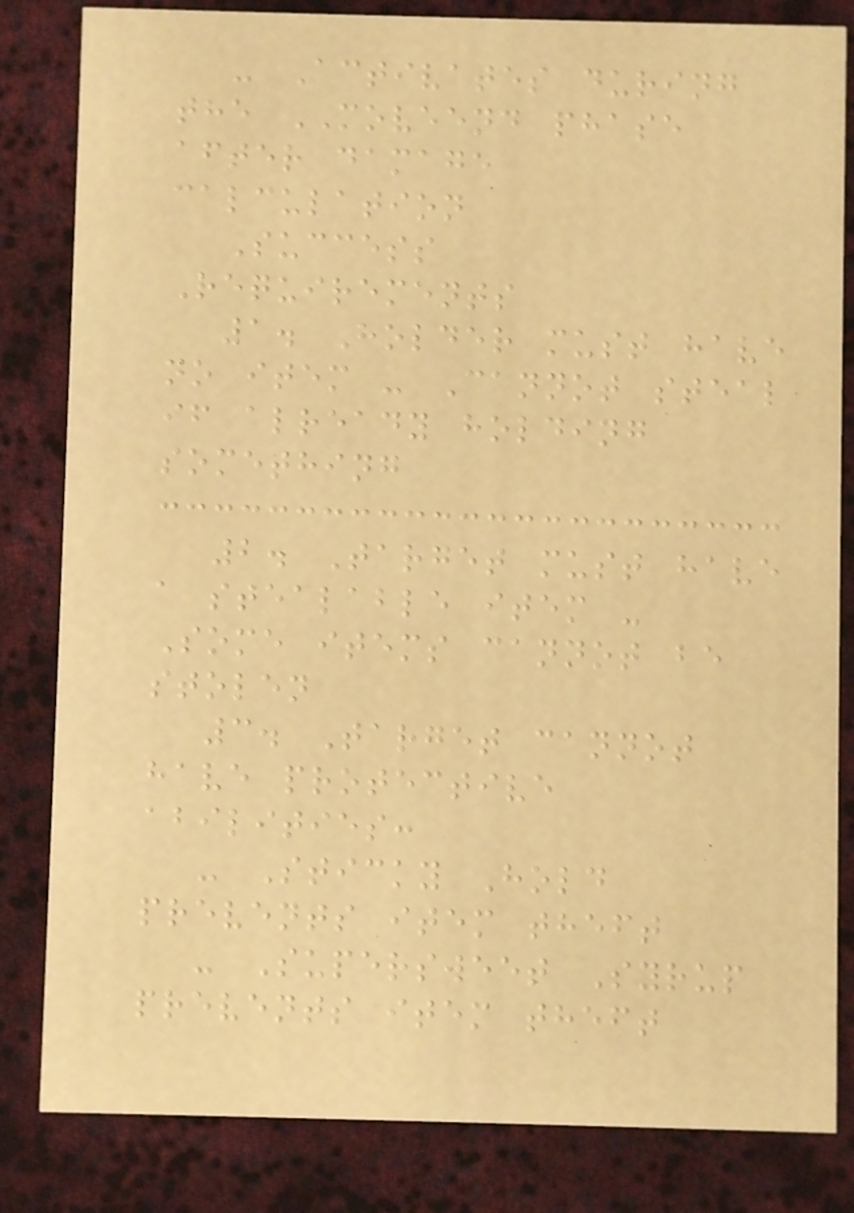- Activates during
the MOVEEND phase
after damage
calculation
Success
Requirements
1. Holder must have
no item - Cannot steal
if already holding
something
2. Target must have
a stealable item -
Some items cannot be
stolen
3. Target cannot
have protective
abilities:
- Sticky Hold
prevents item theft
- Supersweet Syrup
prevents item theft
